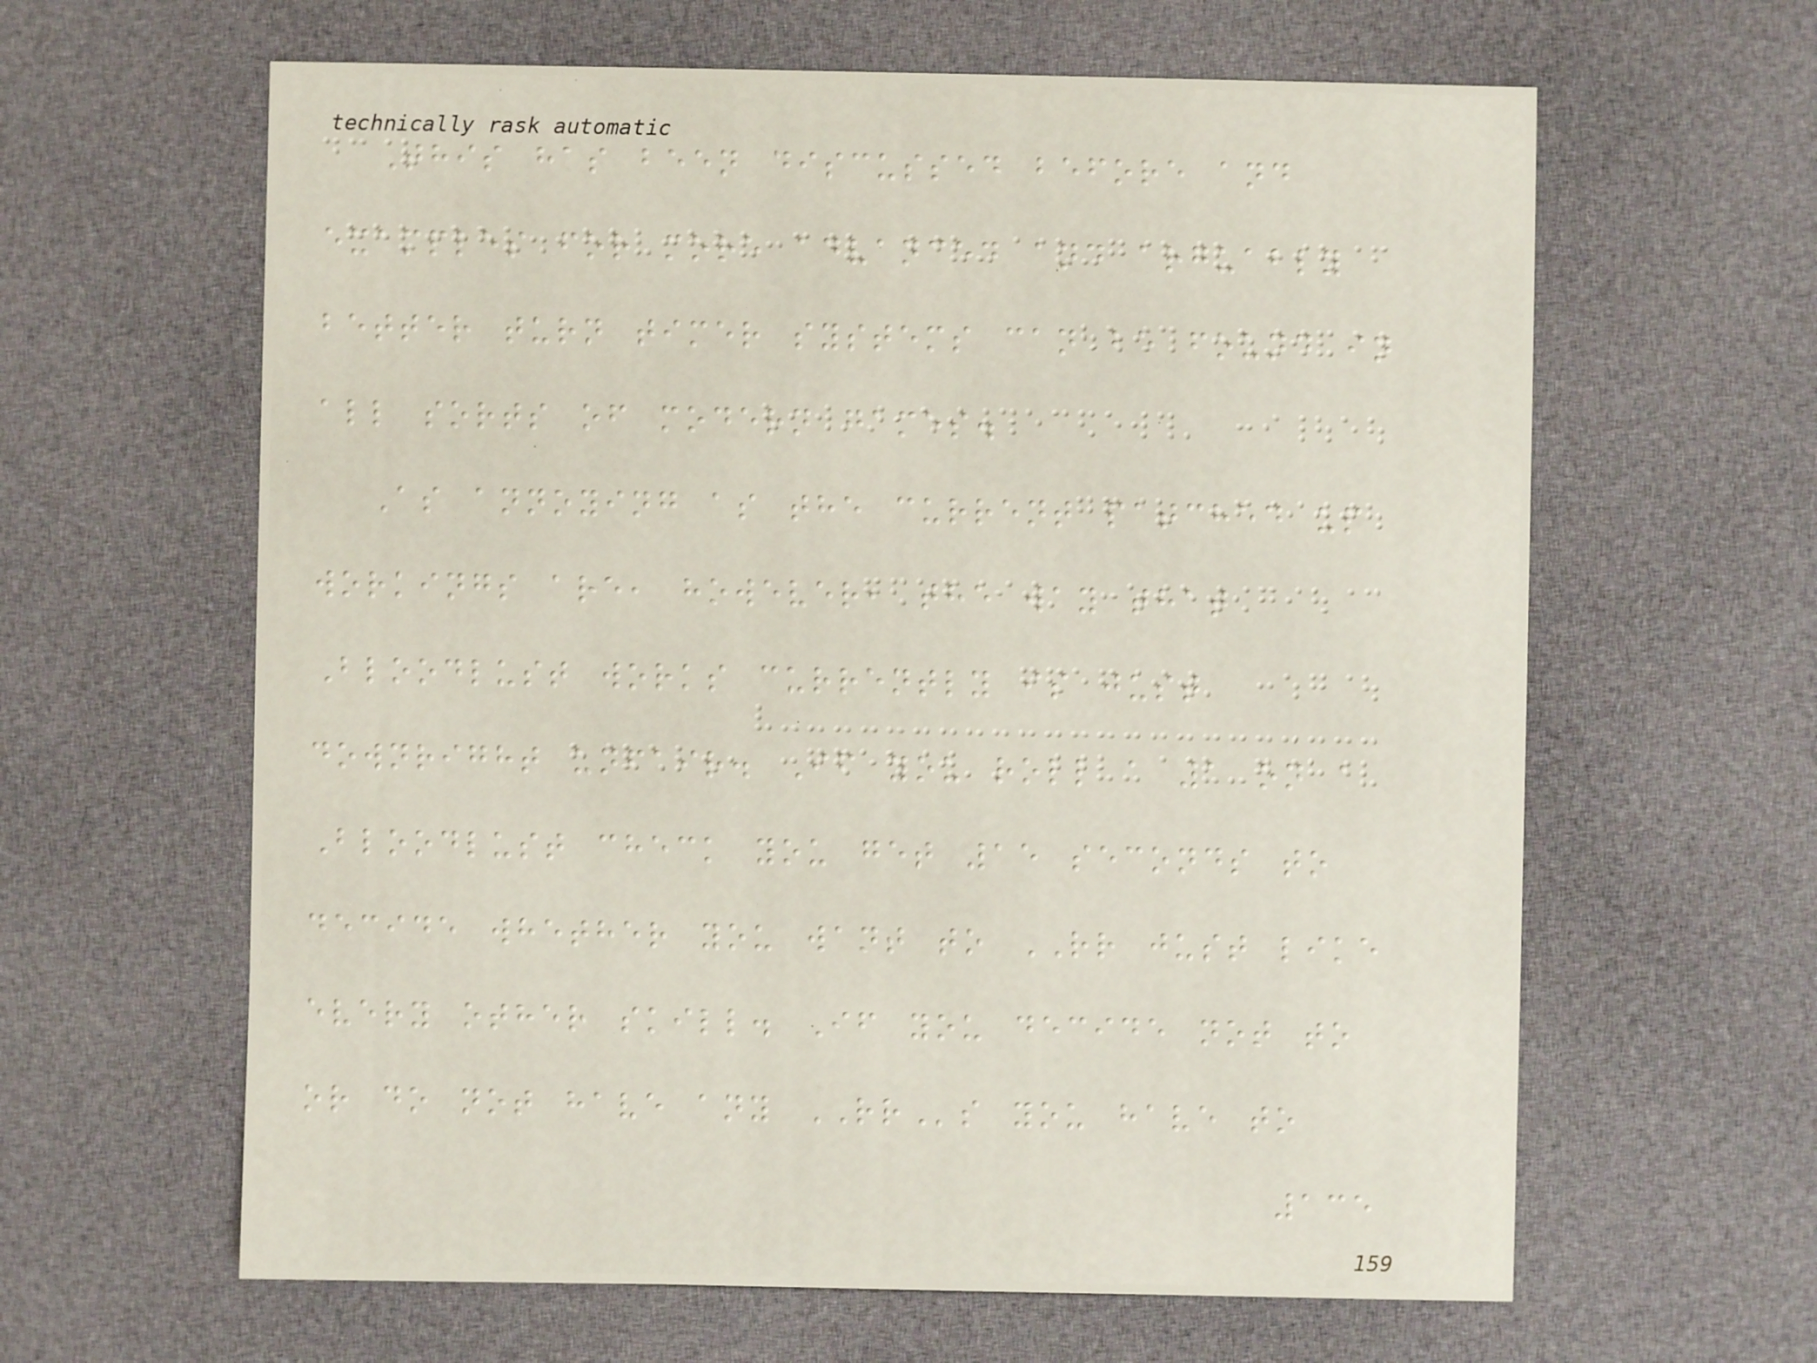This has been discussed before and
examples for more advanced and arguably
better turn timer systems can be found in
all sorts of modern games.
As annoying as the current patched up
workings are, however, the way that
Bloodlust works currently is just
downright unfair. If you roll a 1 on a
Bloodlust check you get 15 seconds to
decide whether you want to RR just like
every other skill. If you decide not to
or do not have any RRs you have to
135
